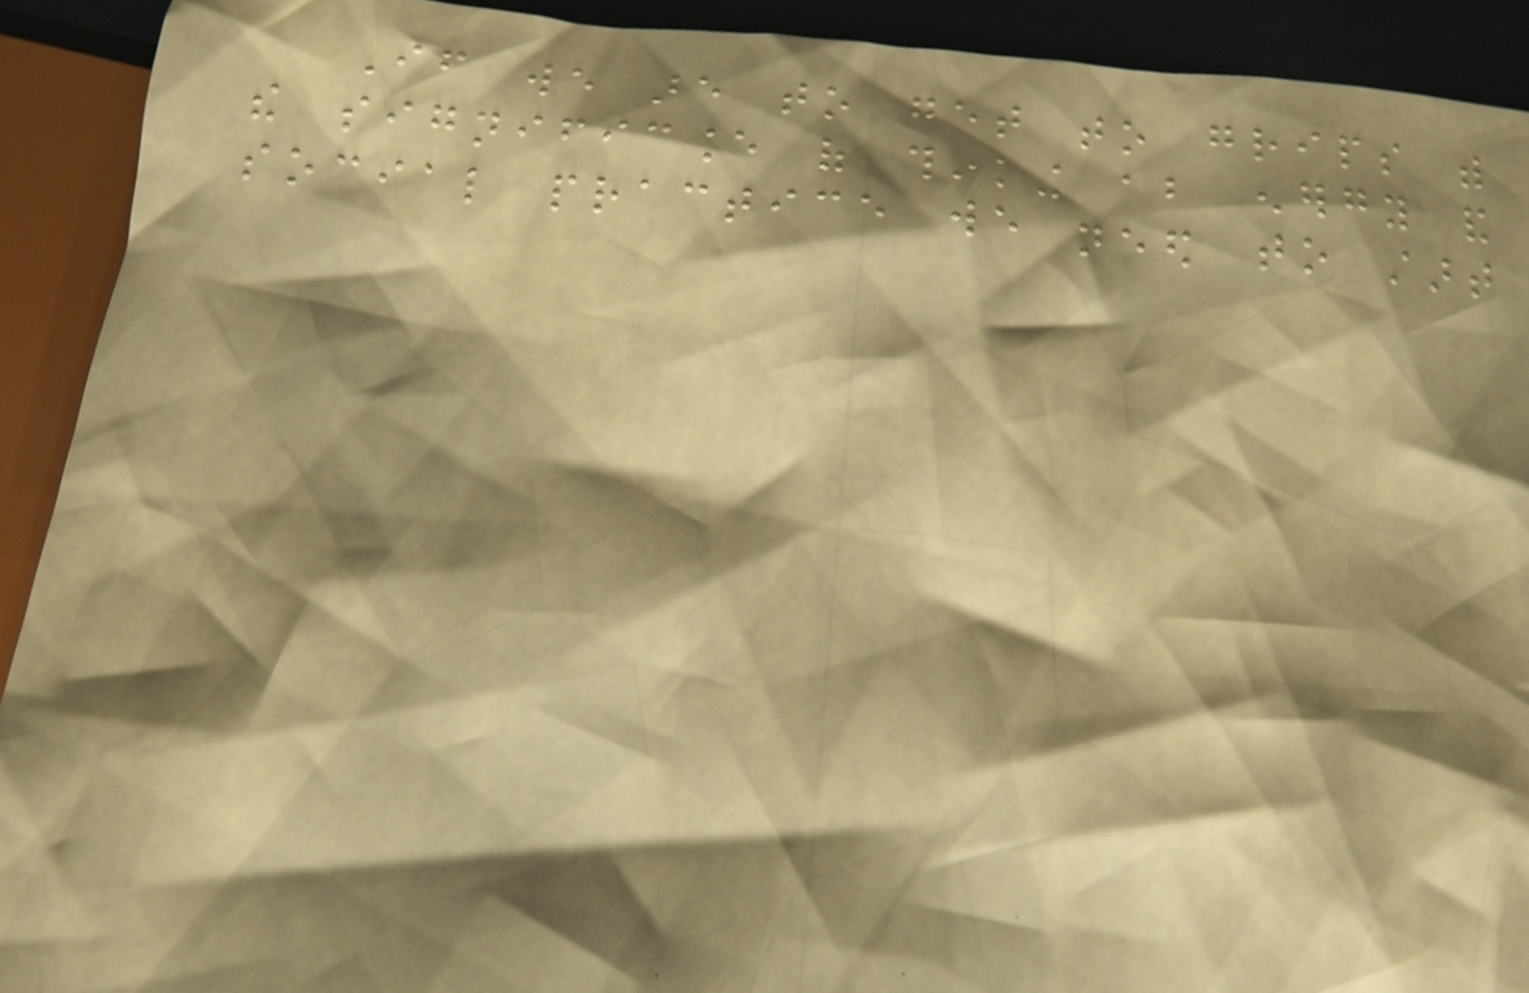If we are to get to grips with
the significance of thinking about energy and
social practice we need to start
